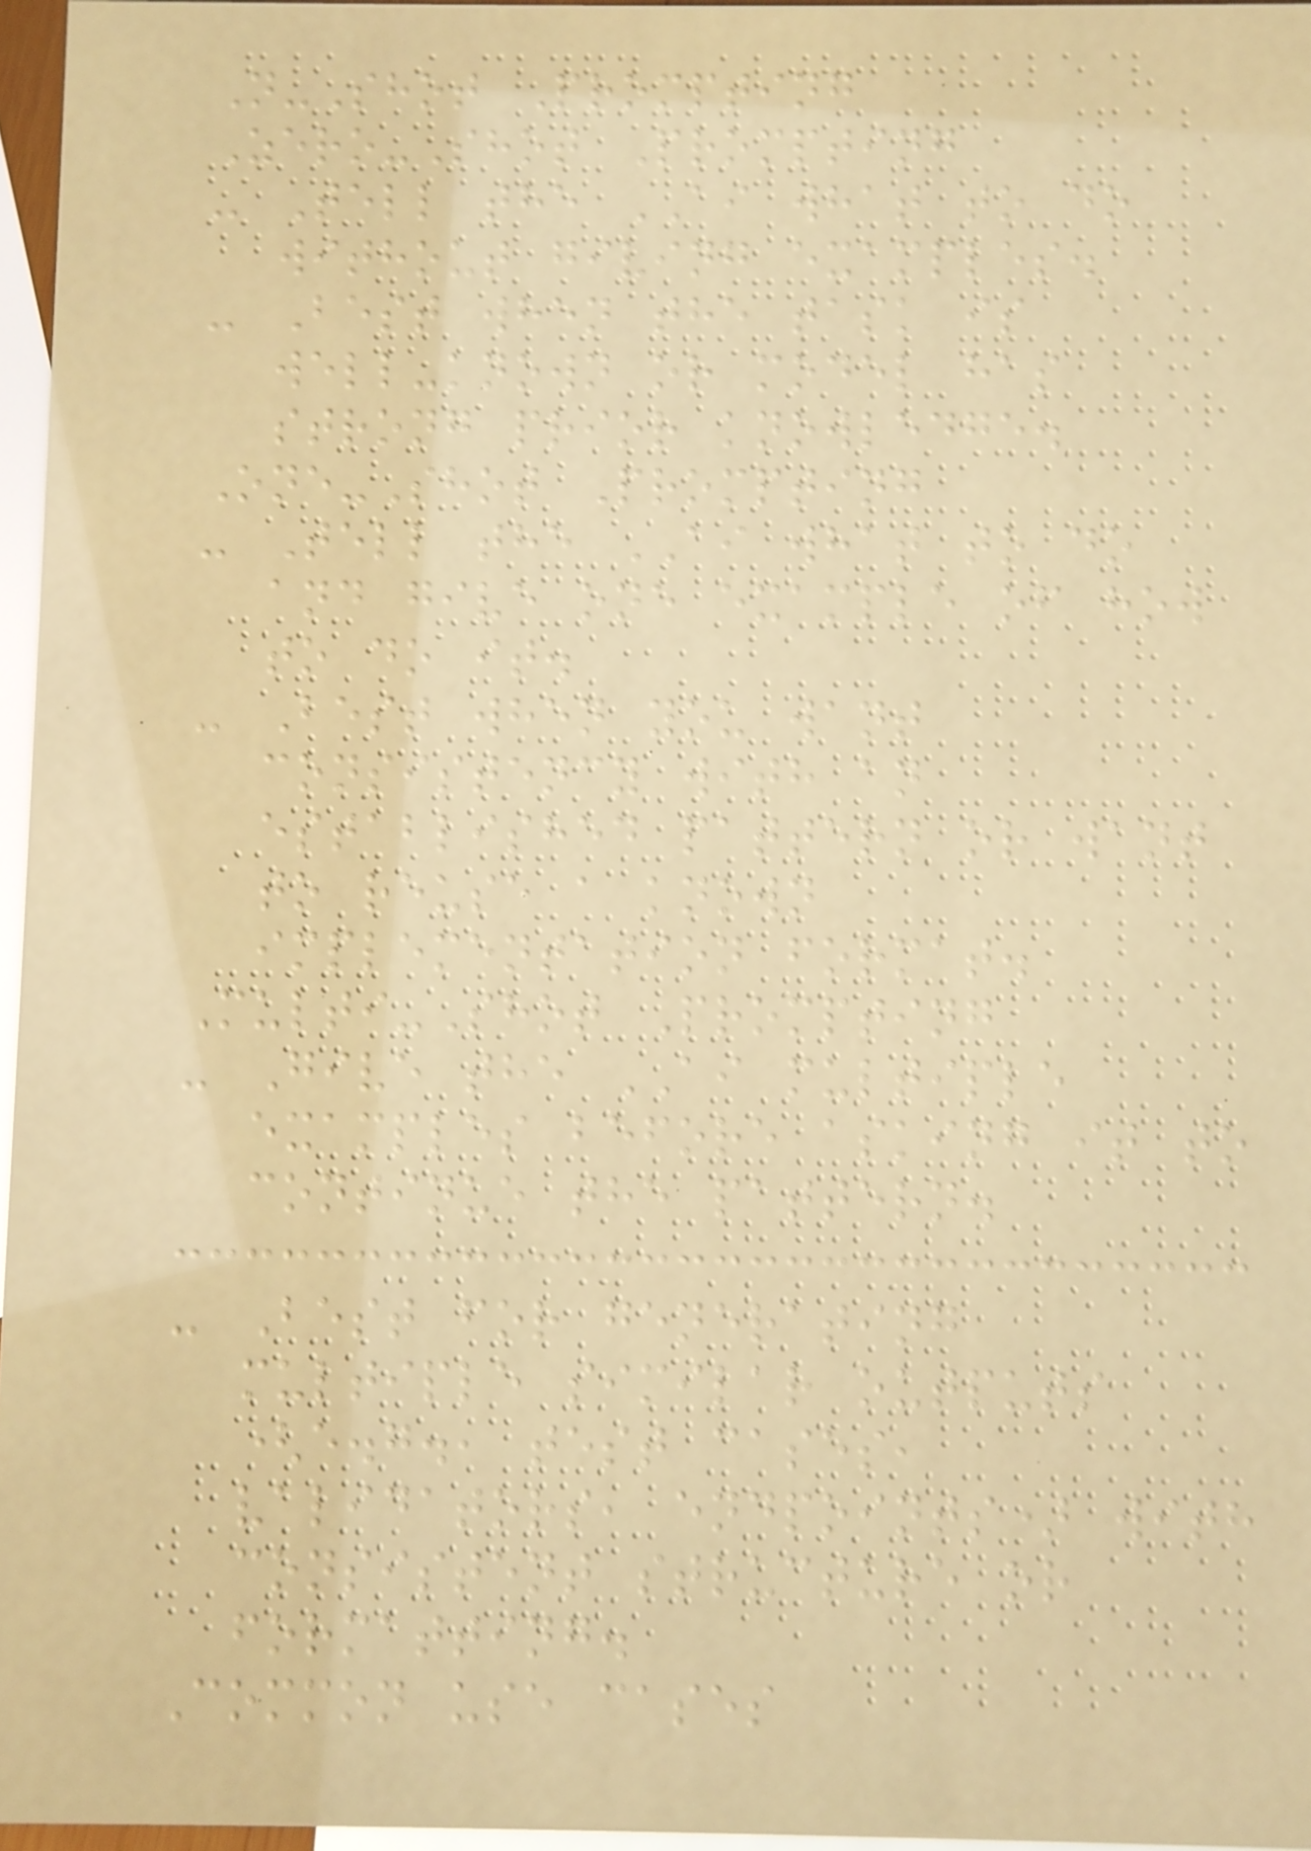N-Shot Prompting
Zero-Shot Prompting
- Tell the AI what to do
without giving examples.
- Best when the task is
well-known or model has
strong prior knowledge.
One-Shot Prompting
- Tell the AI what to do
and give one example of how
to do it.
- Best when you want
consistency with an
established pattern or want
to reuse a known
implementation format.
Multi-Shot Prompting
- Give the AI multiple
examples before asking it to
continue the pattern.
- Best for generating
multiple similar outputs
(e.g., test cases,
validators, endpoints) with
consistent structure or
formatting.
Common use cases
